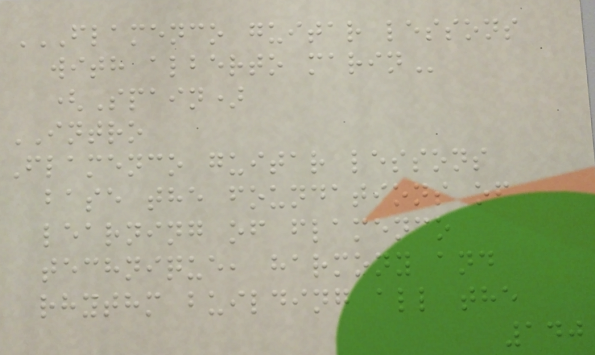FLAMENCO GUITAR LESSONS
WITH ALBERTO MARIN
(Spain)
INTRO
Flamenco guitar lessons
base the foundations of
learning of flamenco
technique, harmony and
rhythm building all the
140
